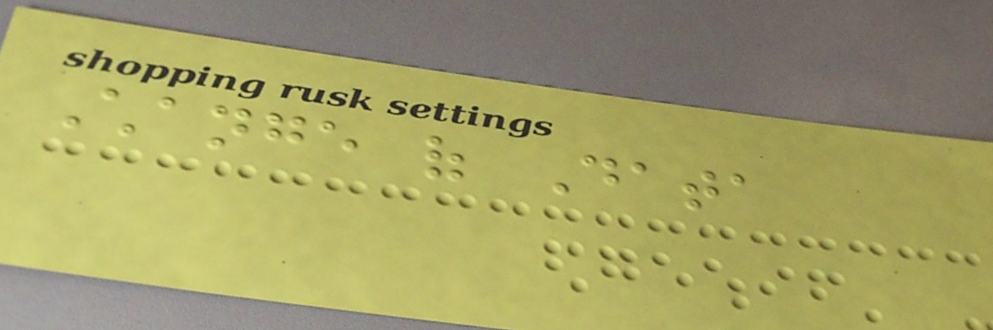Change of Data
